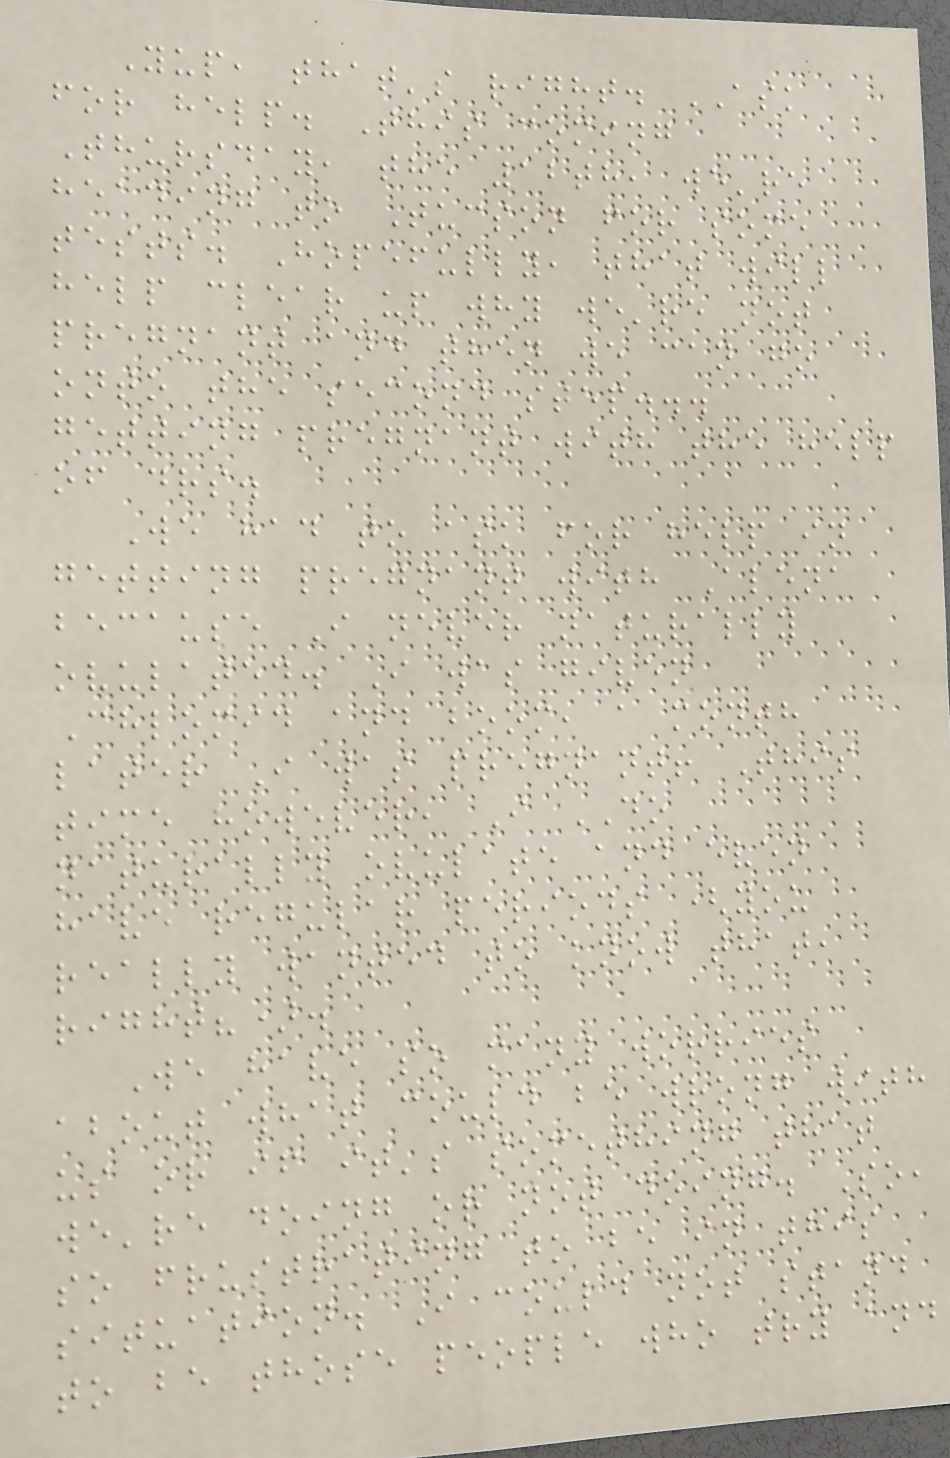Yup, that's right. ASK
for help. This coming
Thursday, the 12th, we're
heading to Tucson for some
tests. Hopefully, that will
help clear up why we're not
pregnant and then we can go
onto the second step...
getting pregnant with the help
of drs.
We had to ask for help in
getting pregnant with Alena
because I never naturally
ovulated. I was given
Chlomid and boom, a month
later I was pregnant! This
time however, I DO
naturally ovulate and even
have regular periods (you
really wanted to know that,
right?).
We have so many worries
about what could be wrong with
us or if it's something that
we're doing or not doing. So,
so frustrating to be in this
situation. I could not stand
to be those people who try and
